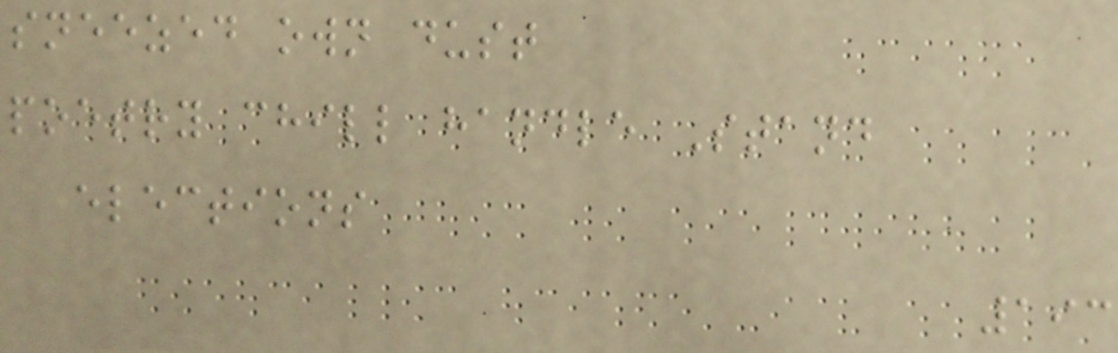sneezed own dust
poetry chill handle Stand
elections
193
